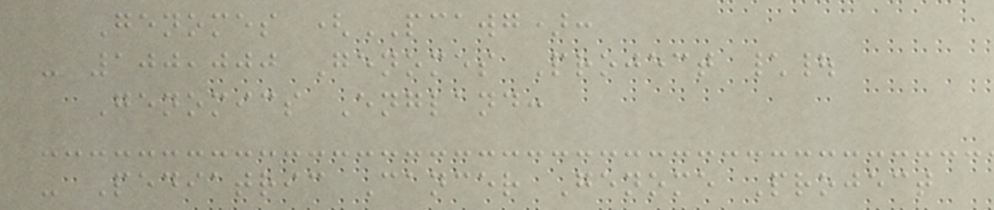Genomes (PCAWG):
- 100,000 Genomes Project \|
Genomics England:
- Pediatric Cancer Genome Project
